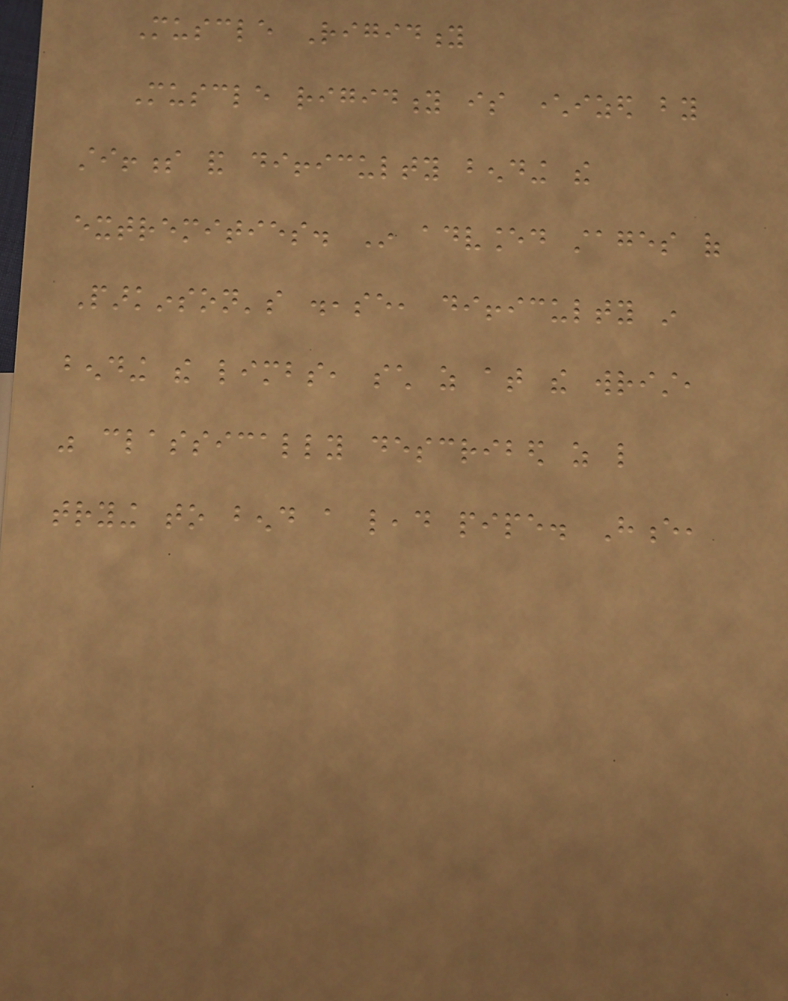Muscle Rigidity
Muscle rigidity is characterized by
stiffness and difficulty bending the
extremities. In advanced stages of
Parkinson's disease, difficulty in
bending the limbs, such as at the wrist,
was classically described as like
trying to bend a lead pipe. Hence,
